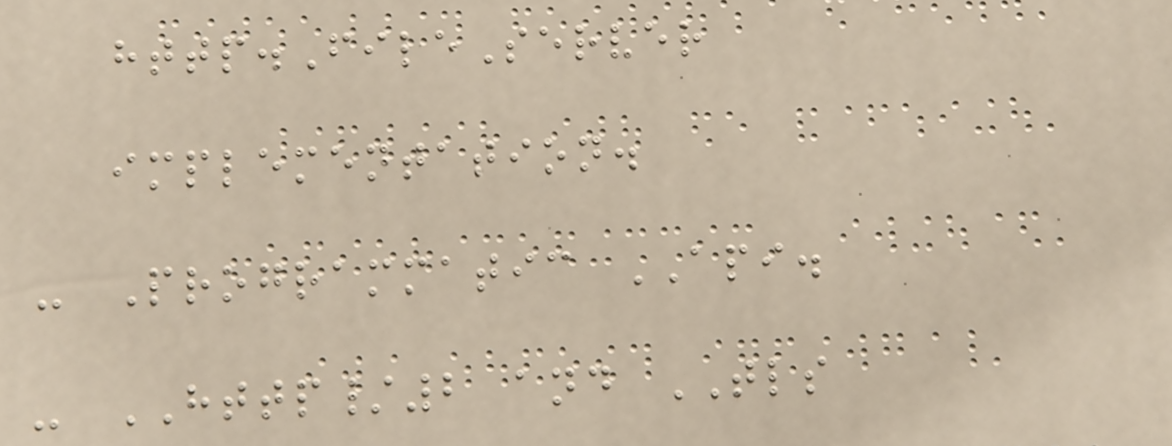http.FileServer
implementation.
- Programmatic API.
- HTTP/2 and TLS
